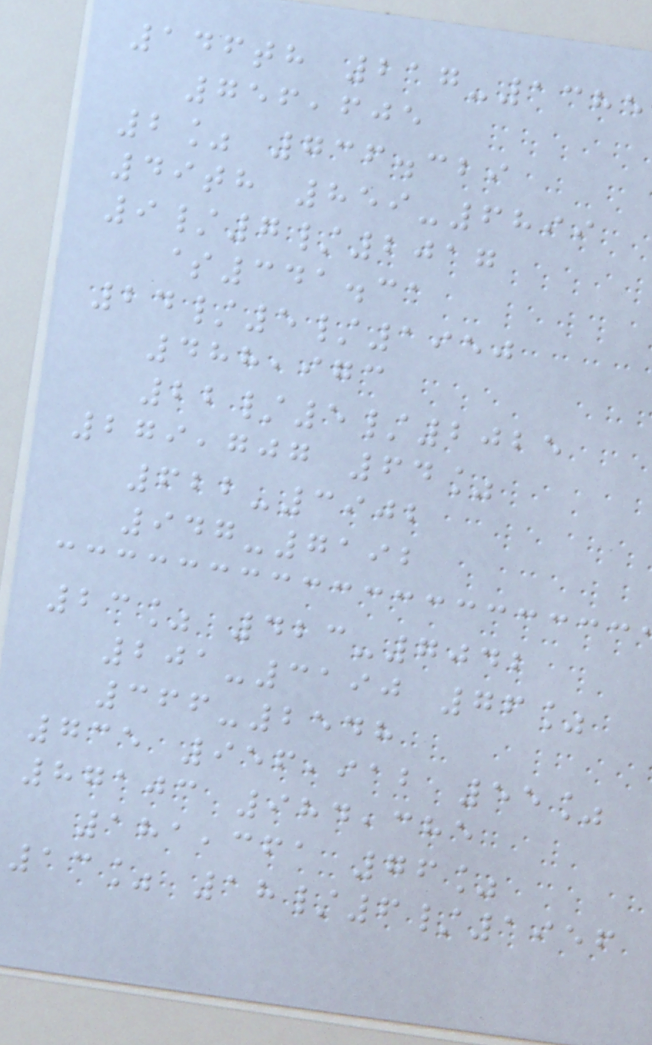146th 217-1385
756,605
2% 736.329
49th 859-6899
9/7/2017
$341.31
24/5/1950
488,973
22/5/2025
279,707 64%
622-3902
947-7192
23% 423-7042
201-3190 76%
366-2548
735 956,912 55%
87103 984,385
181,361 76%
13% 18/6/1956
